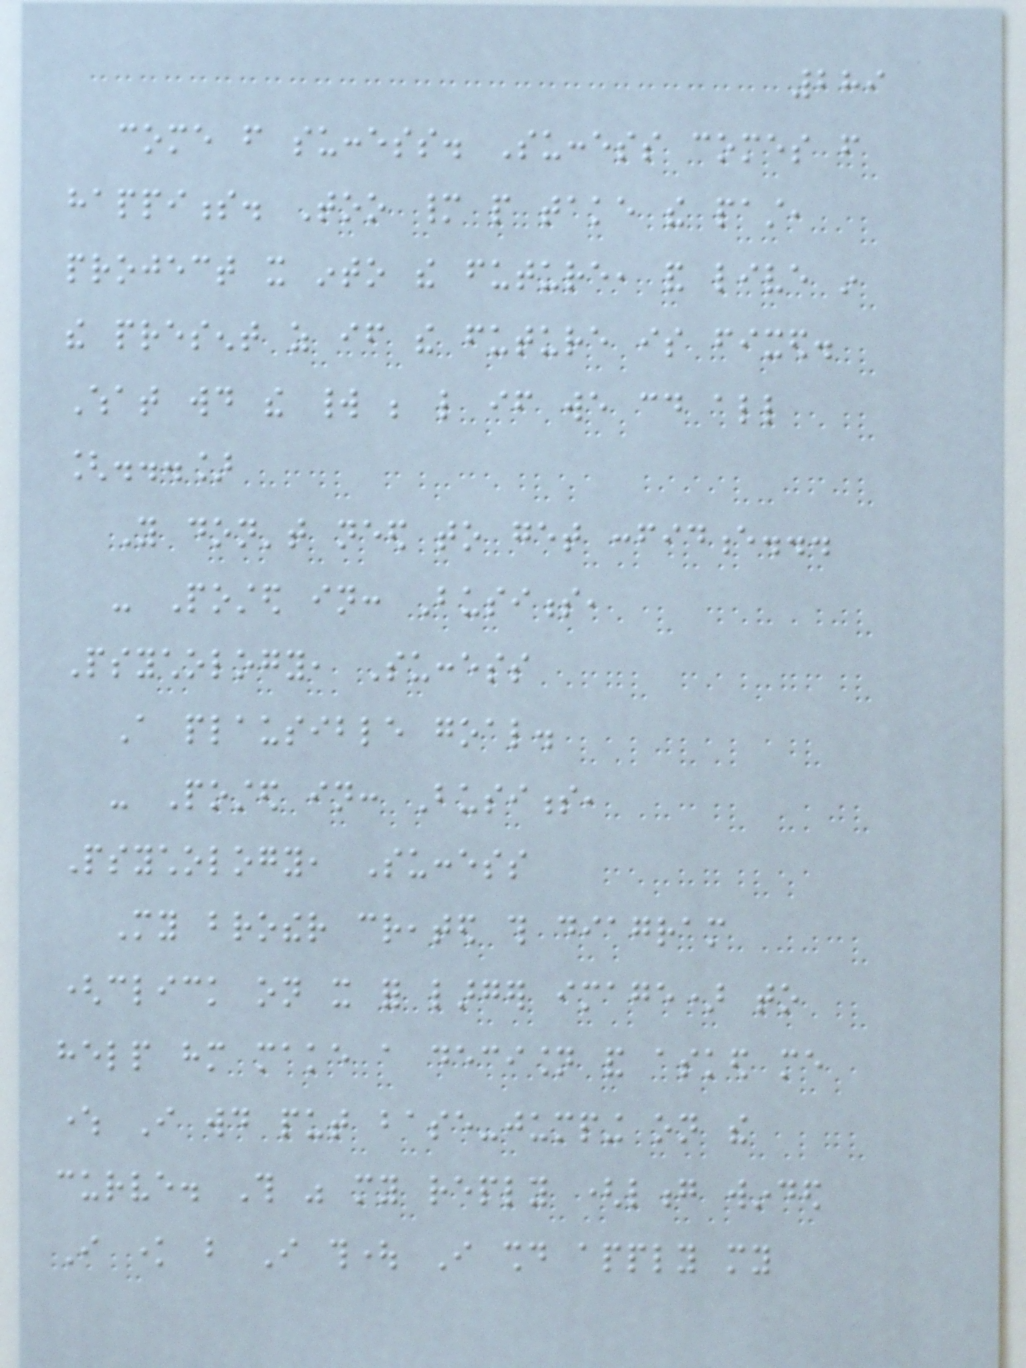289
come from success. Success comes from
happiness. Too many people take the past,
project it into the future, and live in
the present as if the future is fixed.
What would the world be like if we could all
[...]
You don't need to get confidence...
- Posted in: Business,
Psychology, Success
A plausible goal.
- Posted in: Business,
Psychology, Success
My brother created this diagram
(click on it for larger image) to
help him make a decision and asked me
where I would put base-jumping on the
curve. This was my reply (long winded
I know but I thought I should apply my
